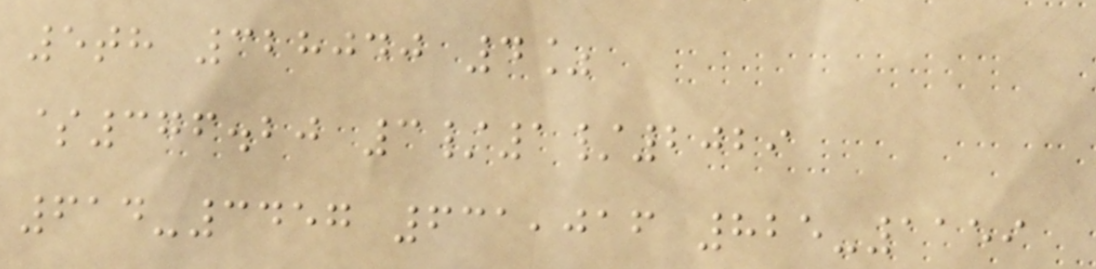5th 328040 4%
$376.20 3/1/2029
614-3457 631,016 825-1159
